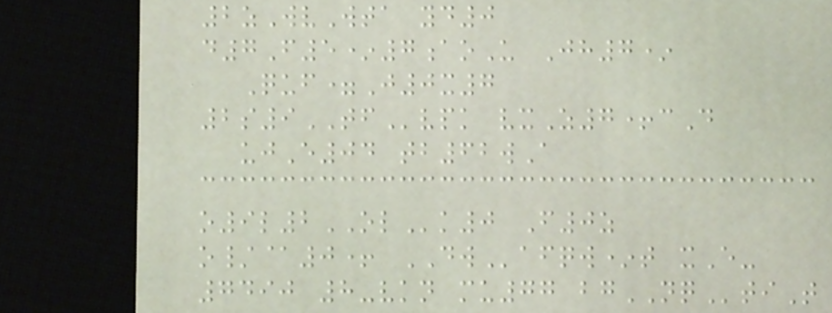2zWvWta yd0
d7F5*7aoU Jh7*
Quf=J0x7
2s9TFvpk vxZ7+cD
ujE04 tb62wA
o9l2OLk0 F0z
o/@0+ DWafqw*t xE-
7490 8-vkn mu77 bgNQtiT
